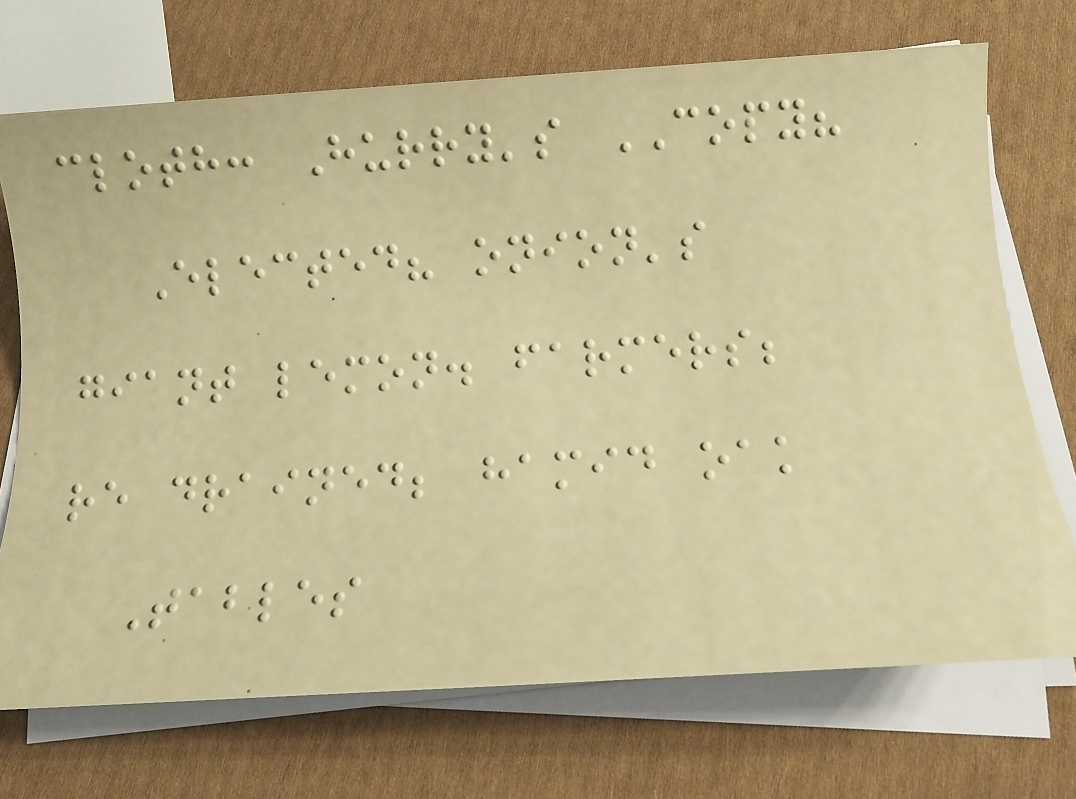cloth: Hurry's COPY?
Elected? onion's
giant lemon. farmers;
re drained; hamid oak
Tables
